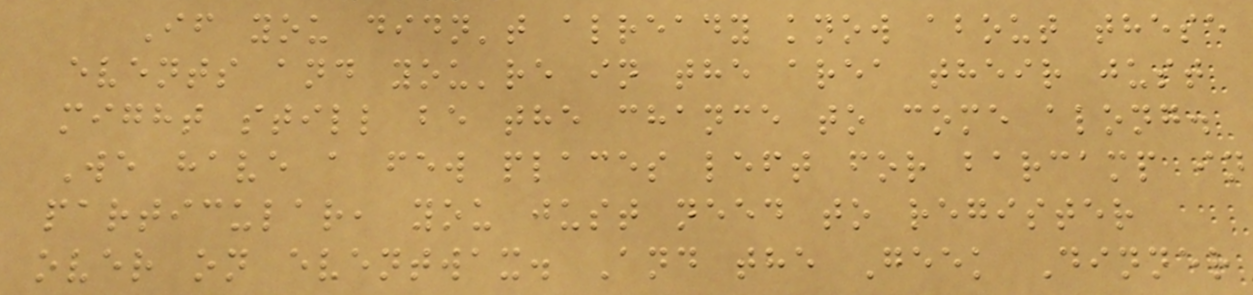If you didn't already know about these
events and you're in the area their just
might still be the chance to come along.
We have a few places left for barcamp in
particular, you just need to register
over on eventwax. And the Geek Dinner
